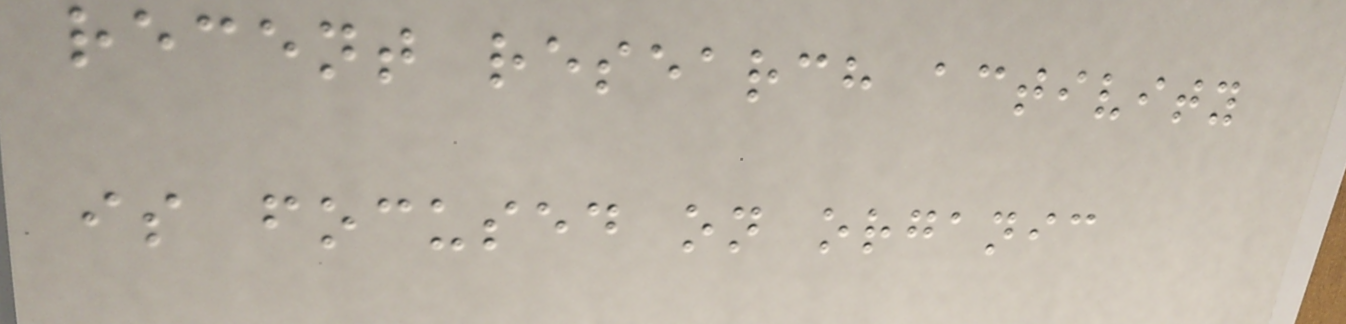recent research activity
is focused on organic
